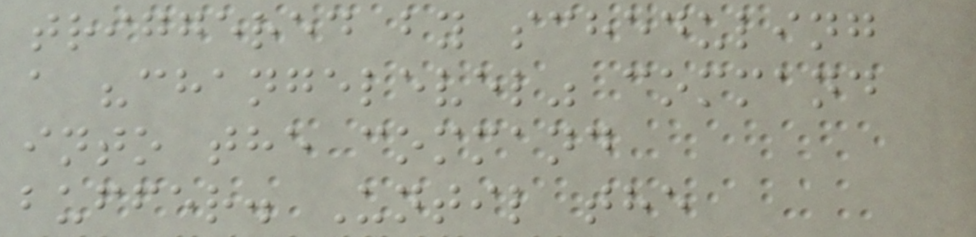triggered by scheduling
a "changelevel" command
into the command
buffer. Until the
